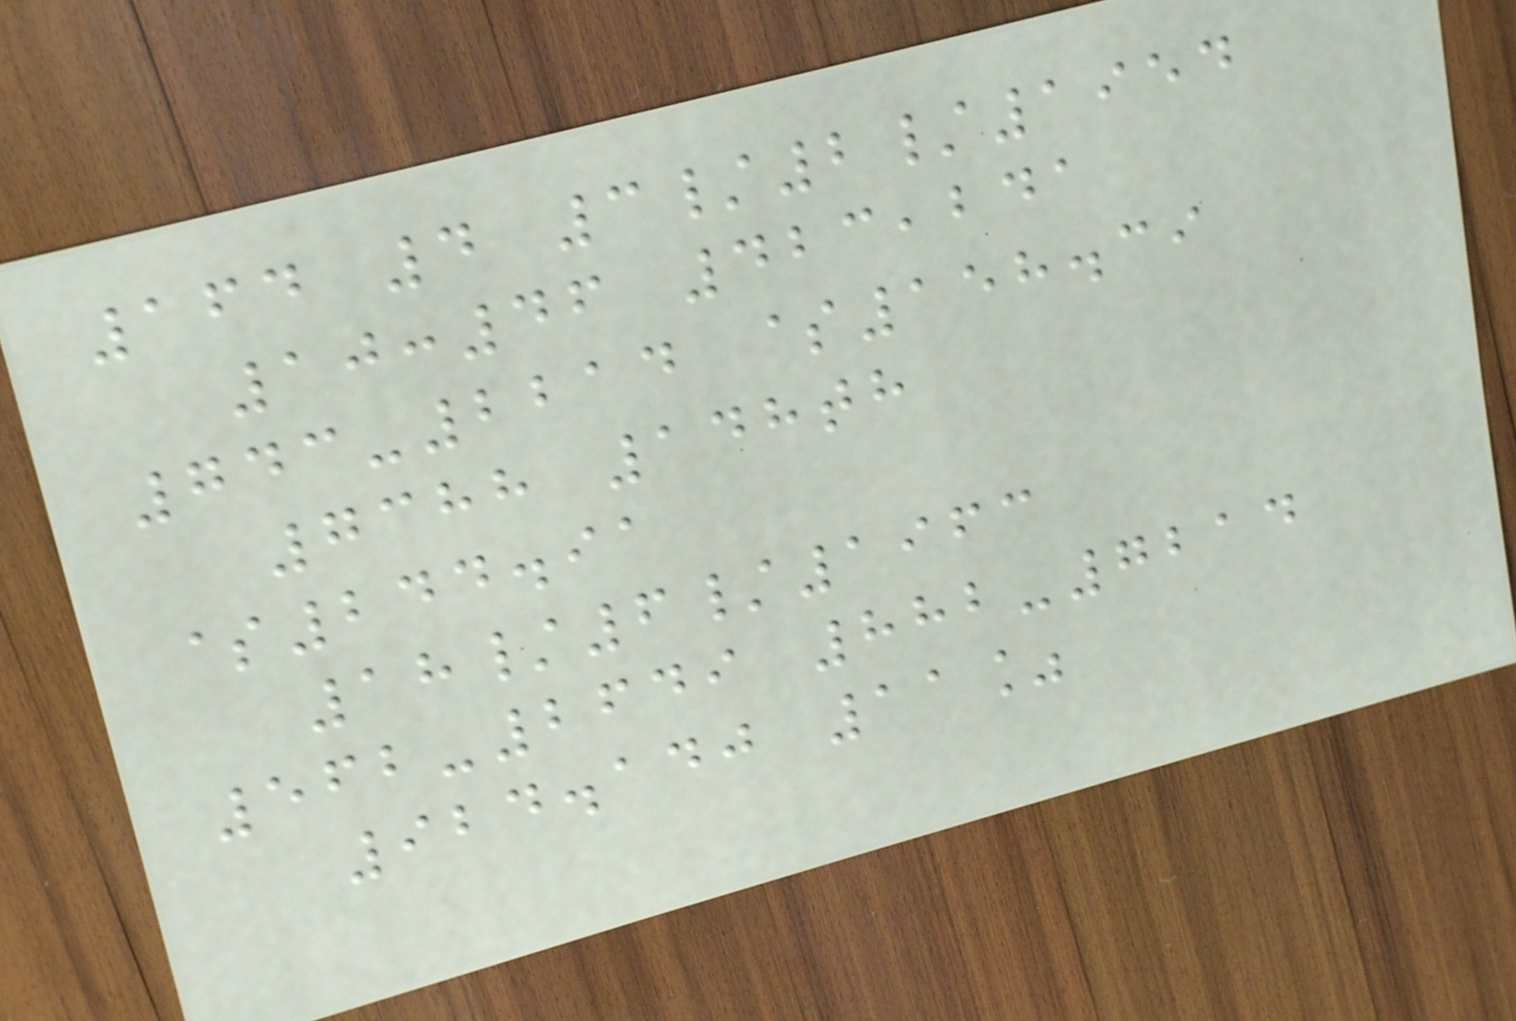164 4 3/2/1954
10:46 423,241
743-2214 $158.39
7388 148th
$244.91
18/6/1963
562-2649 882-7214
924.140 11%
